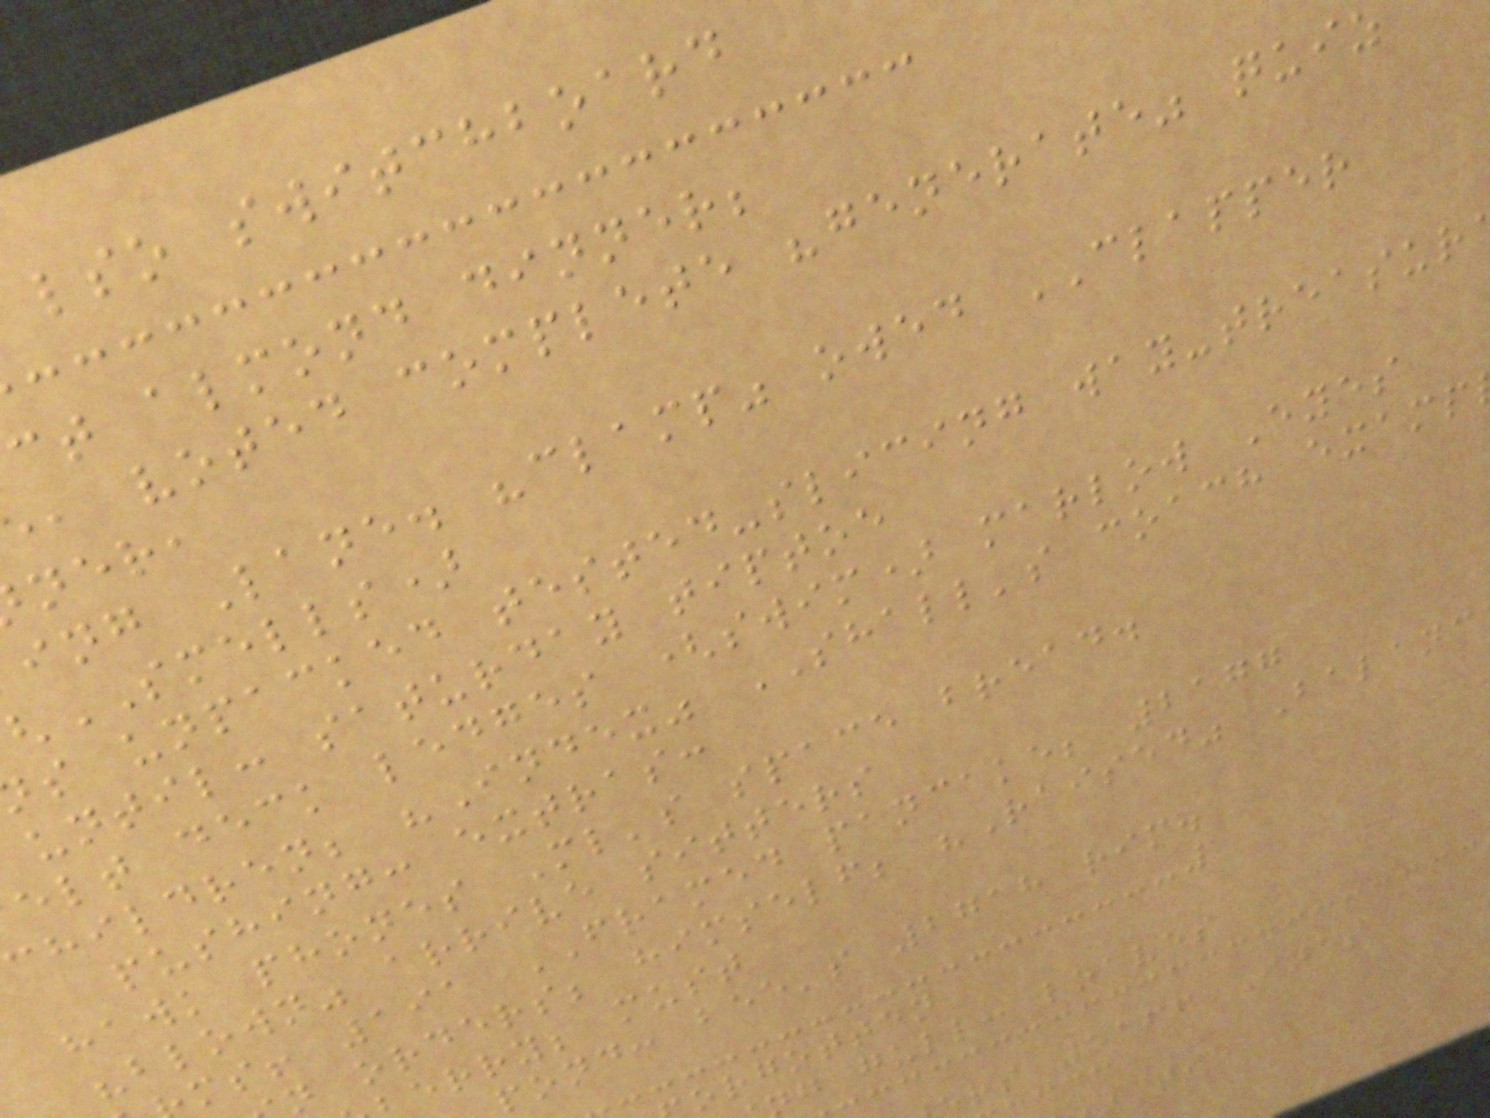lso switchboard
ct almond dinner;
, voted complete "generate" quiz
ner,
ing Lane. "clamp" owed CLAPPER
SMELLS)
s unpacked tested-slicing way-treasur
until: saturday tiptoe
elt deck ledges (swim) marlow Eyes
children; "Index" SHALL's coach examp
pushing: extras:
hawk phones Ml's space bread.
"blown" arrive sitters
ms! 191 FRAMED pancake; 2177
n orders; himself; "Raised" Balanc
erry; must
pond: bee's 2718 rim.
orgotten
g gull: loaves
rs 5166 Ines
